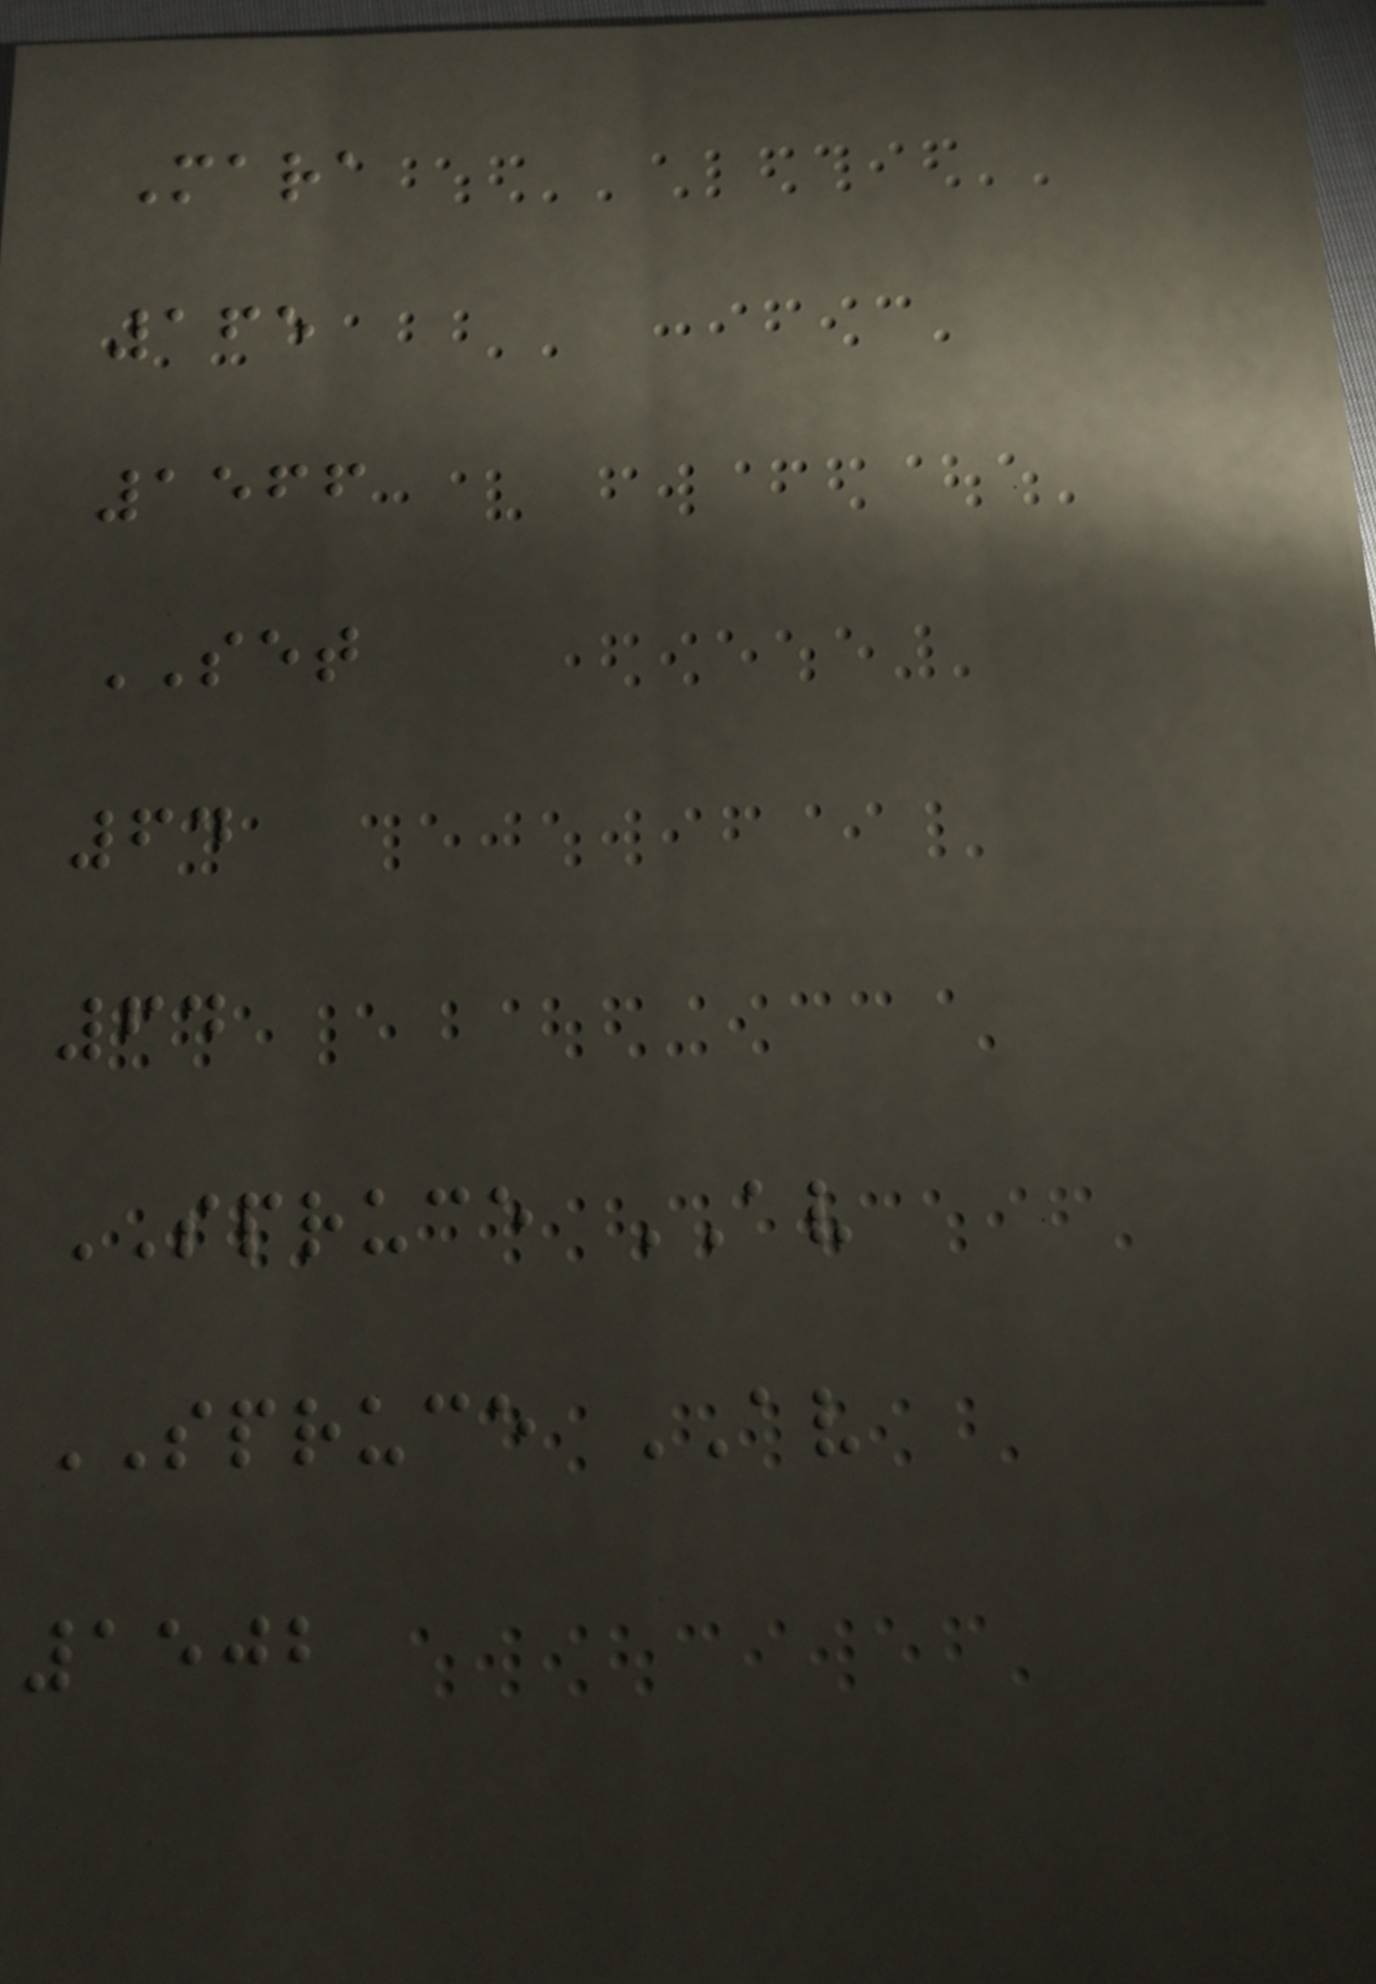Mara
165
1566
SET
64
64
SPRUCE AV
SPRUCE AV
1502
